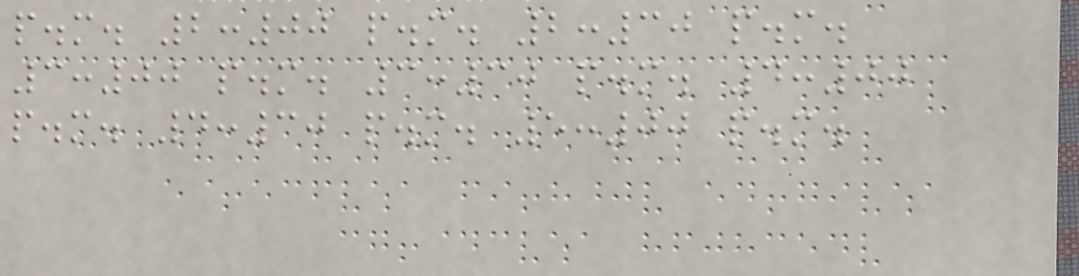p.m. 2:00 p.m. 2:30 p.m.
3:00 p.m. 3:30 p.m. 4:00
p.m. 4:30 p.m. 5:00 p.m.
